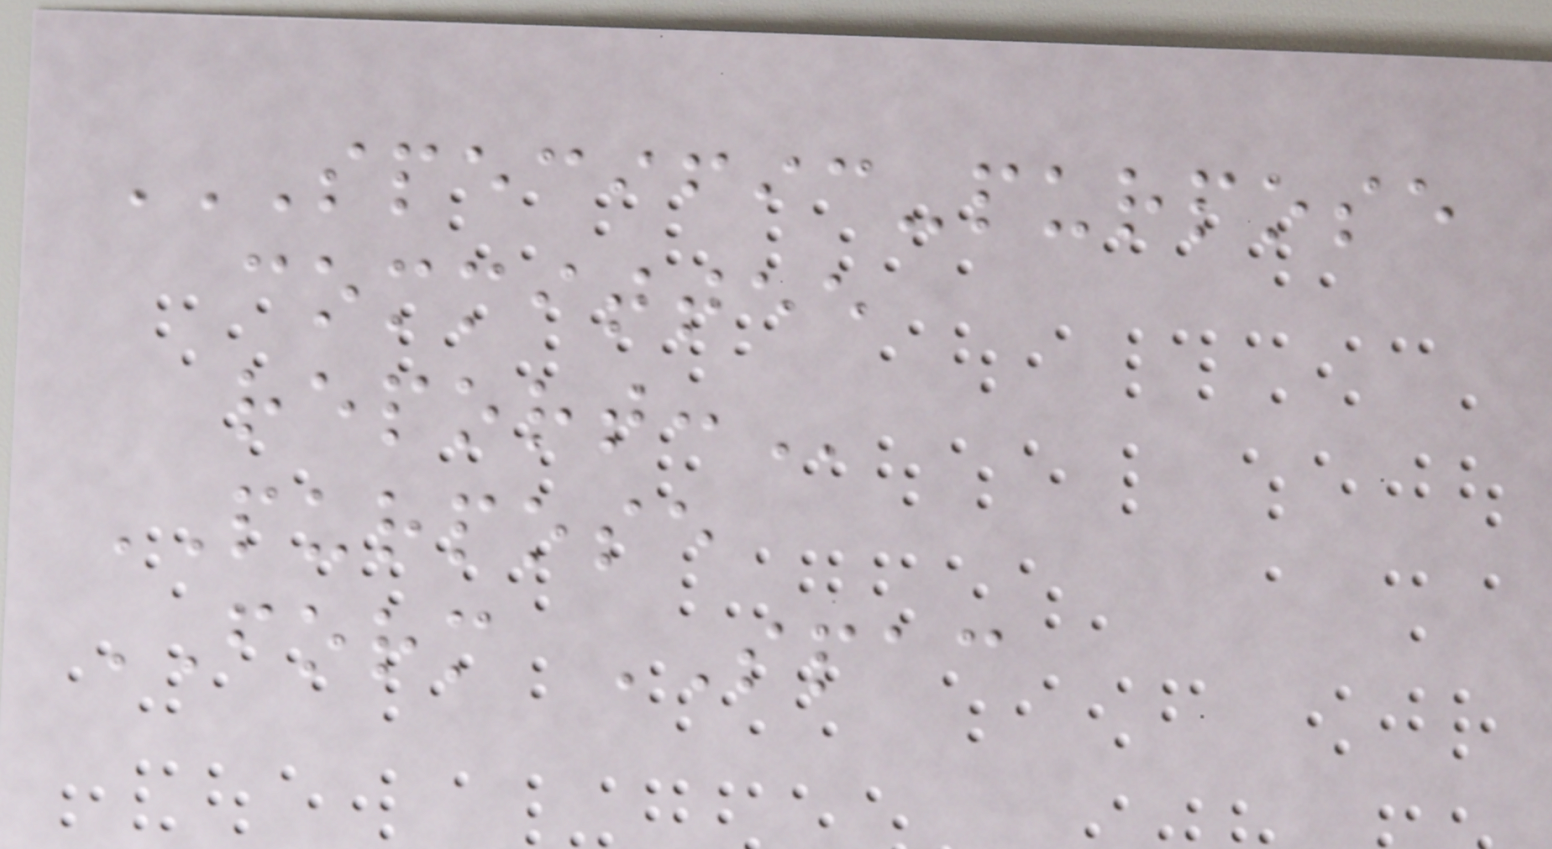SPECIFIC-PURPOSE
COMMITTEE
REPORT:
PURPOSE
FORM SPAC
